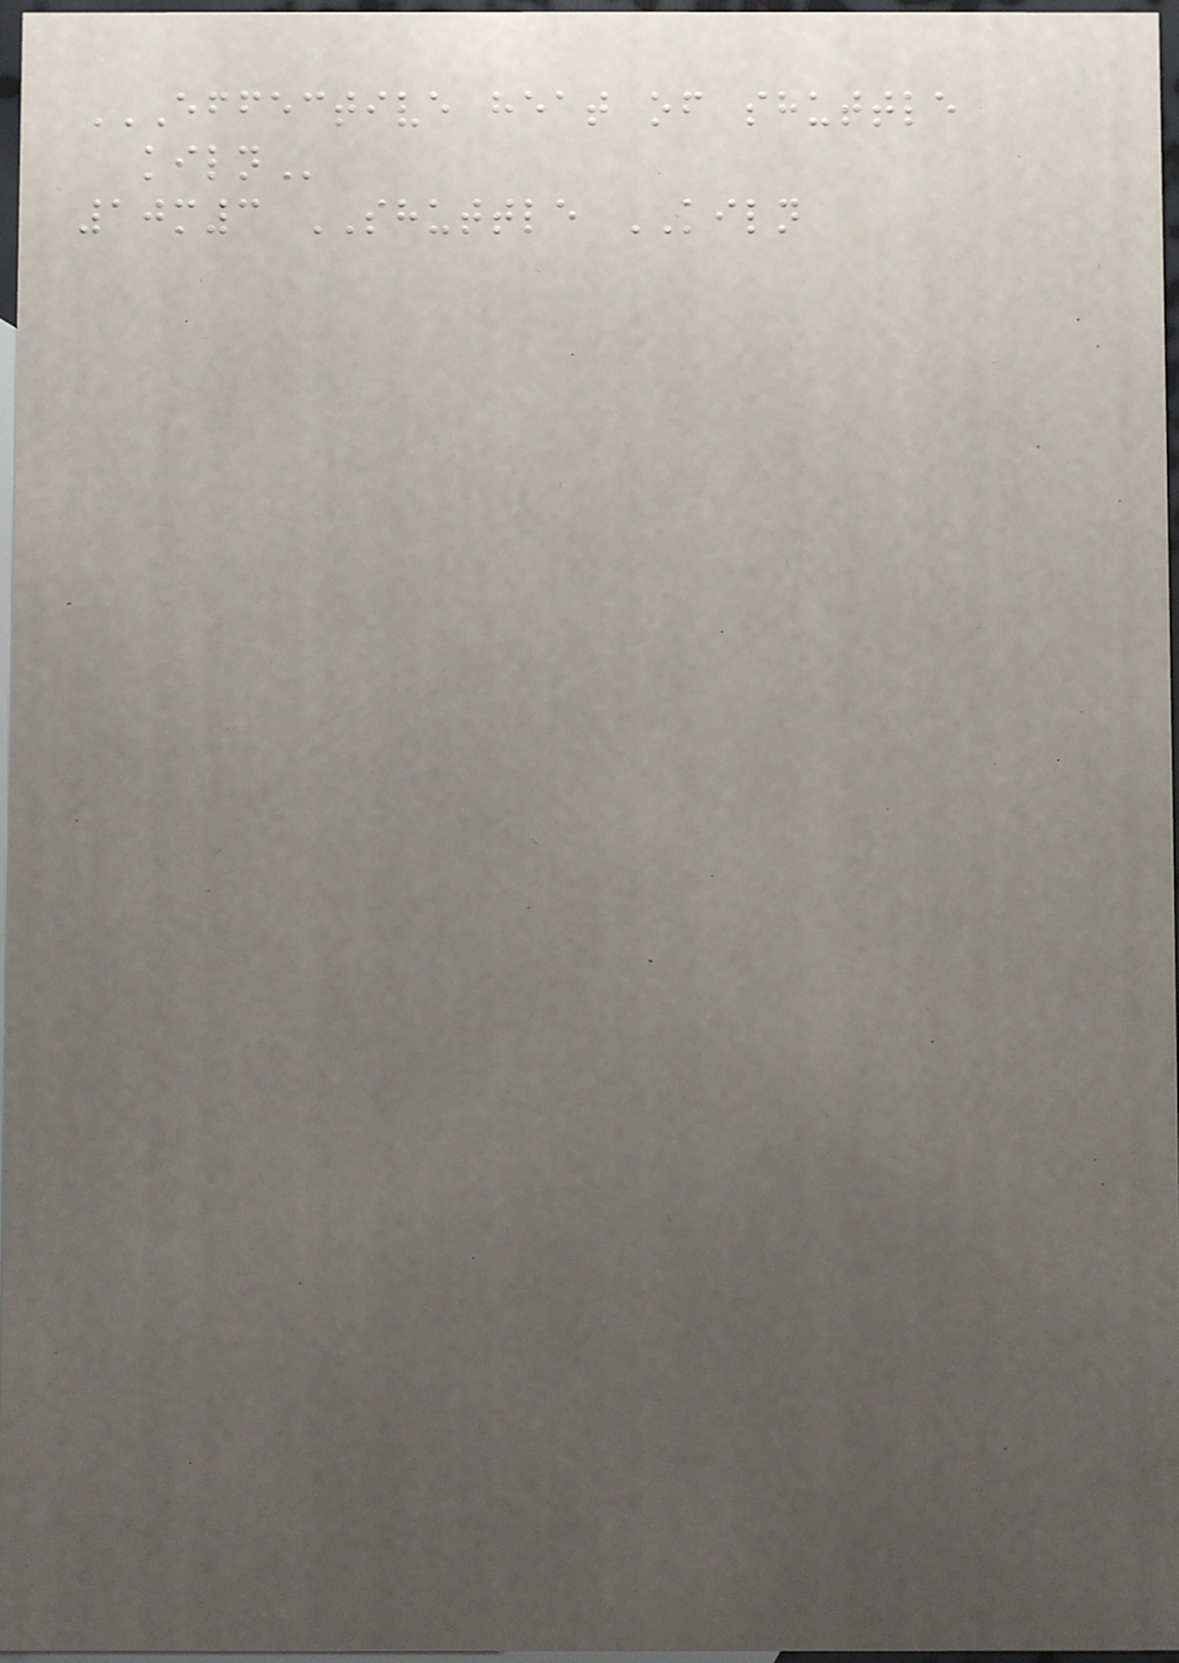EFFECTIVE HEAT OF SHUTTLE
KILN
10m3 SHUTTLE KILN
